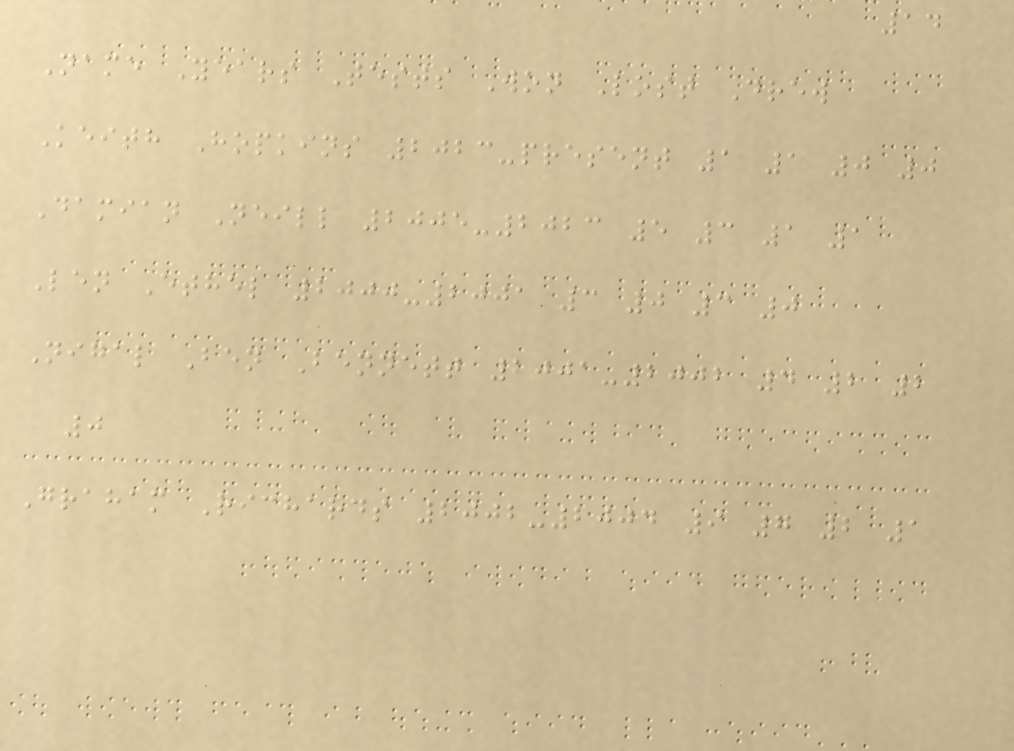14
Name Years Tests Won Lost Drew
Keith Hopkins 2023-present 1 1 0 0
Damian Neill 2005-2023 5 3 1 1
Len Ethel 2000-2001 3 0 3 0
Nigal Ben Bennett 2001-2002 4 2 2
0
Graham Richards 2002-2004 9 7 2 1
